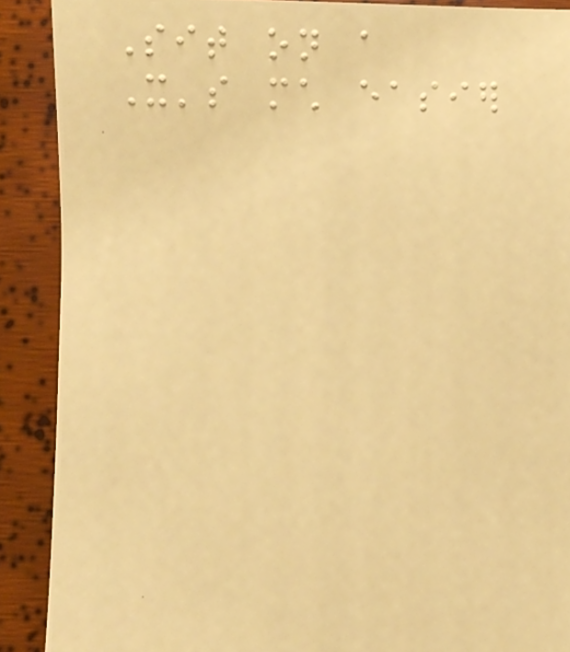Sit on a
It's much easier
